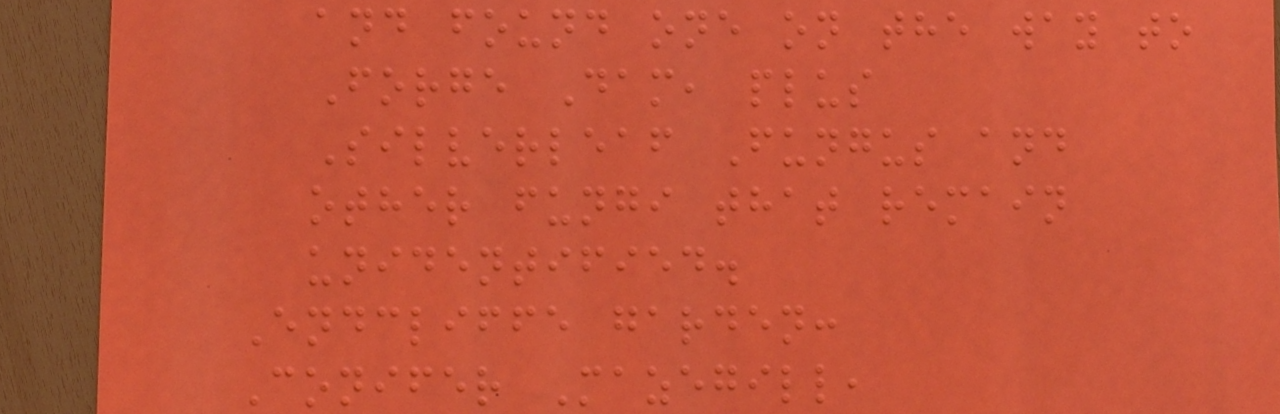and found one on the way to
Forge Dam, plus
Silverleaf Fungus and
other fungi that remain
unidentified.
Endcliffe garden:
Conifer Mazegill,
